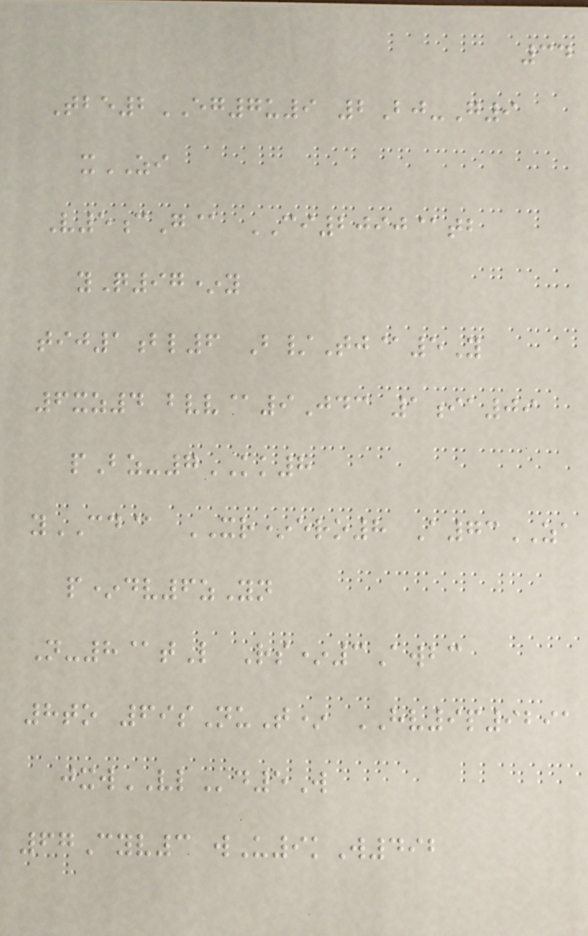34
Tbe2EG7u9 2Bj-G9
xZI
V5cG@ CI2090@tb
yQ97*y
tij1bl6 B/Tj@5Y
6xz4 bvv@9Jdc 1ia09
pBz-7KK8
yCD@ XR*ero8 A73ZA
p*dv6zYn
N-8@tL Rs*3Awbc
8to 69sNuT* HV9p9291
jxwVLd5W
67Cyv3 wU9kW492
